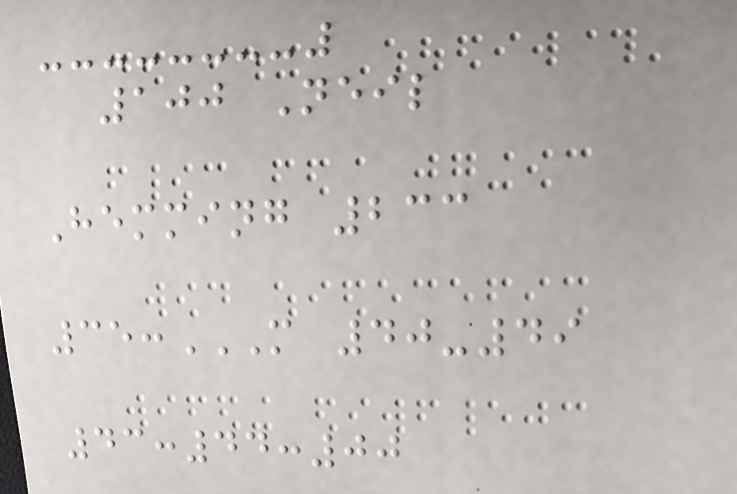100 Neil
Hemming 233
35:M 40-49
43:44:00
